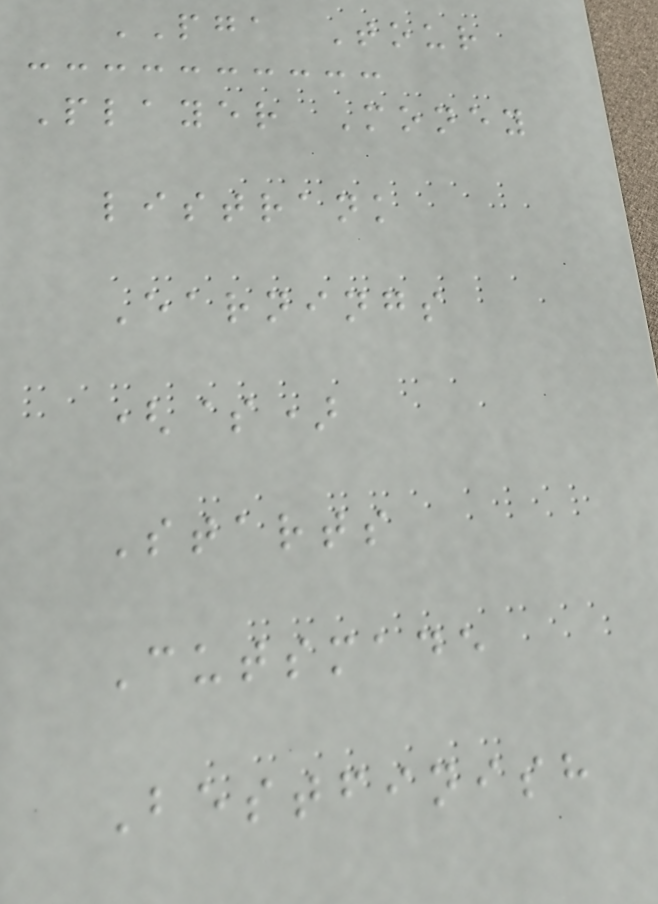PGA Tour
Player Money
listrank
Earnings
($)
Starts
Cutsmade
Bestfinish
